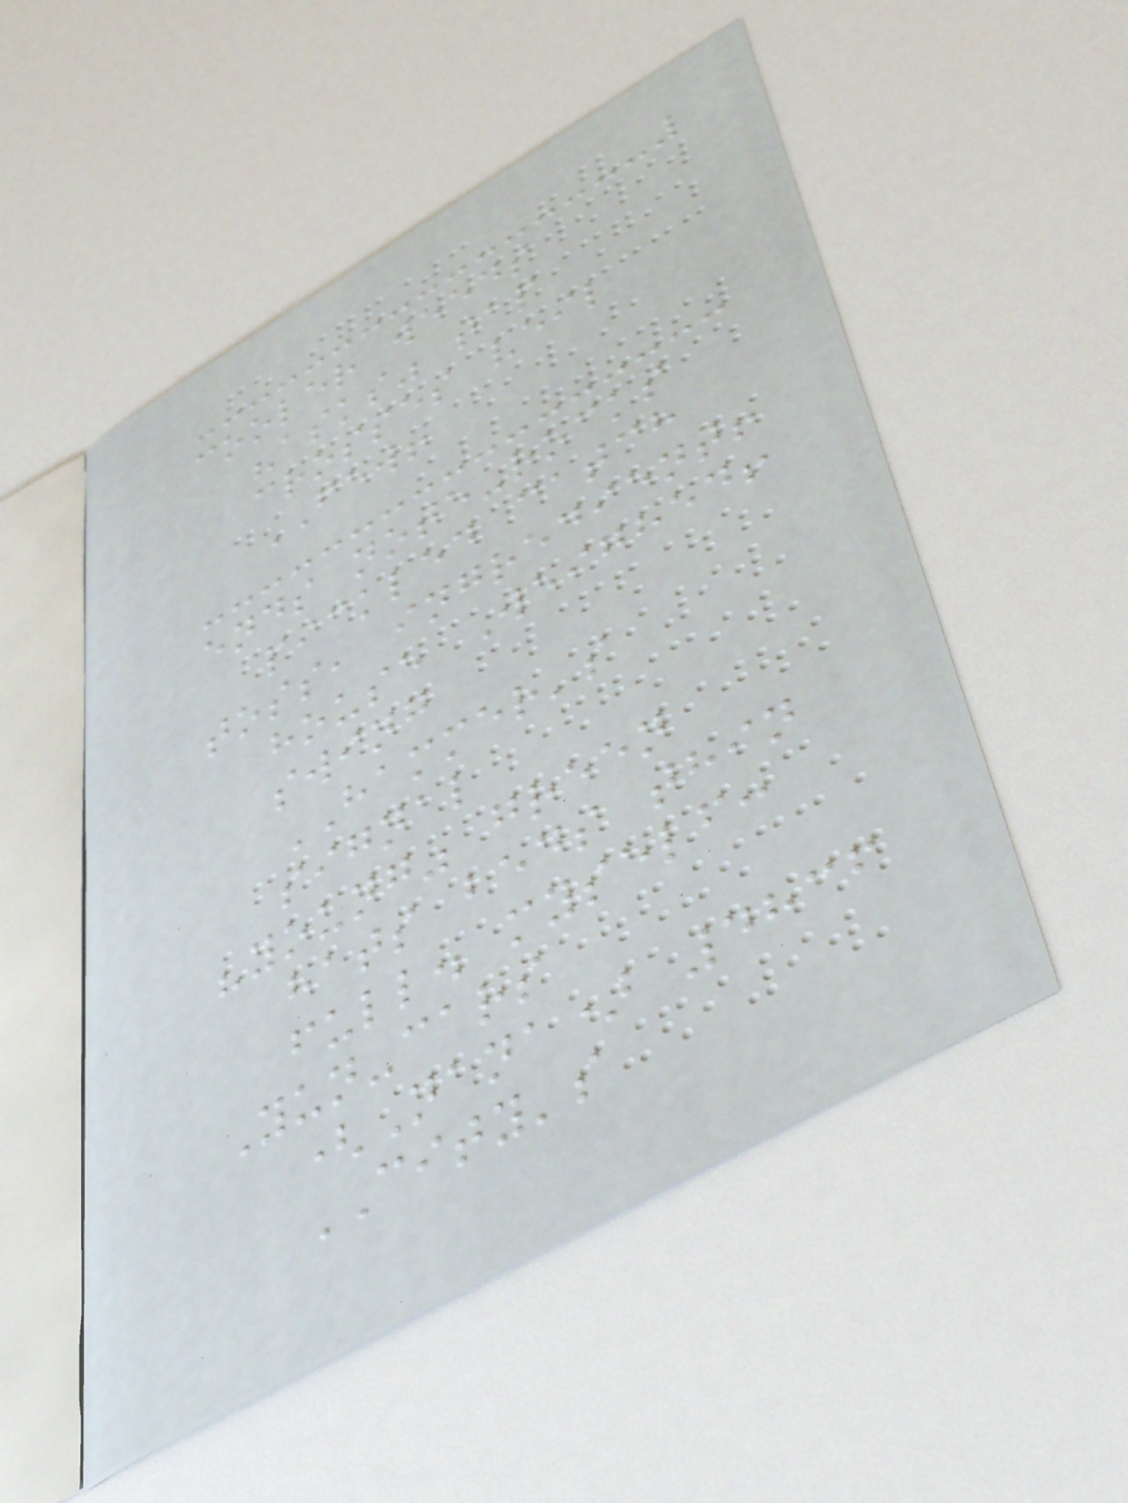cooler weeds
"asks" tap
crosses veil
FEW!
ends note-rocks
pickled catch
toss, ingredient!
house Weighed!
swing
HAMMER's
signal
"young" green
hats beds thin
full. myself:
Yun-cars
(Nana) 4836
CITY's
